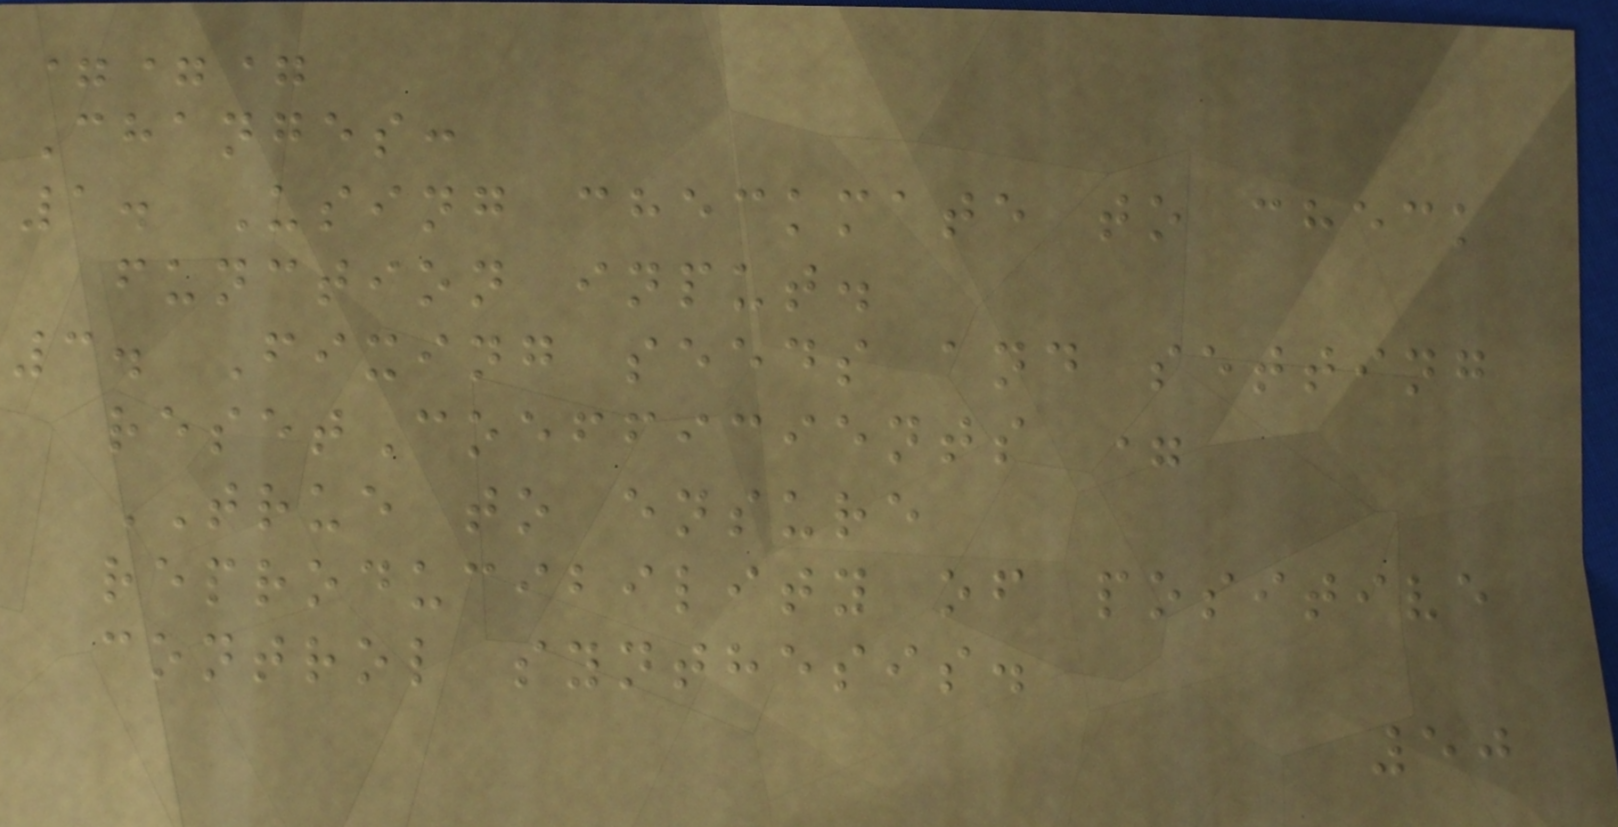===
Changes:
1. Using checkmate to check
function input.
3. Fixing seeds and setting
resetCoefficients =
TRUE to ensure
reproducibility of positive
control synthesis.
50
